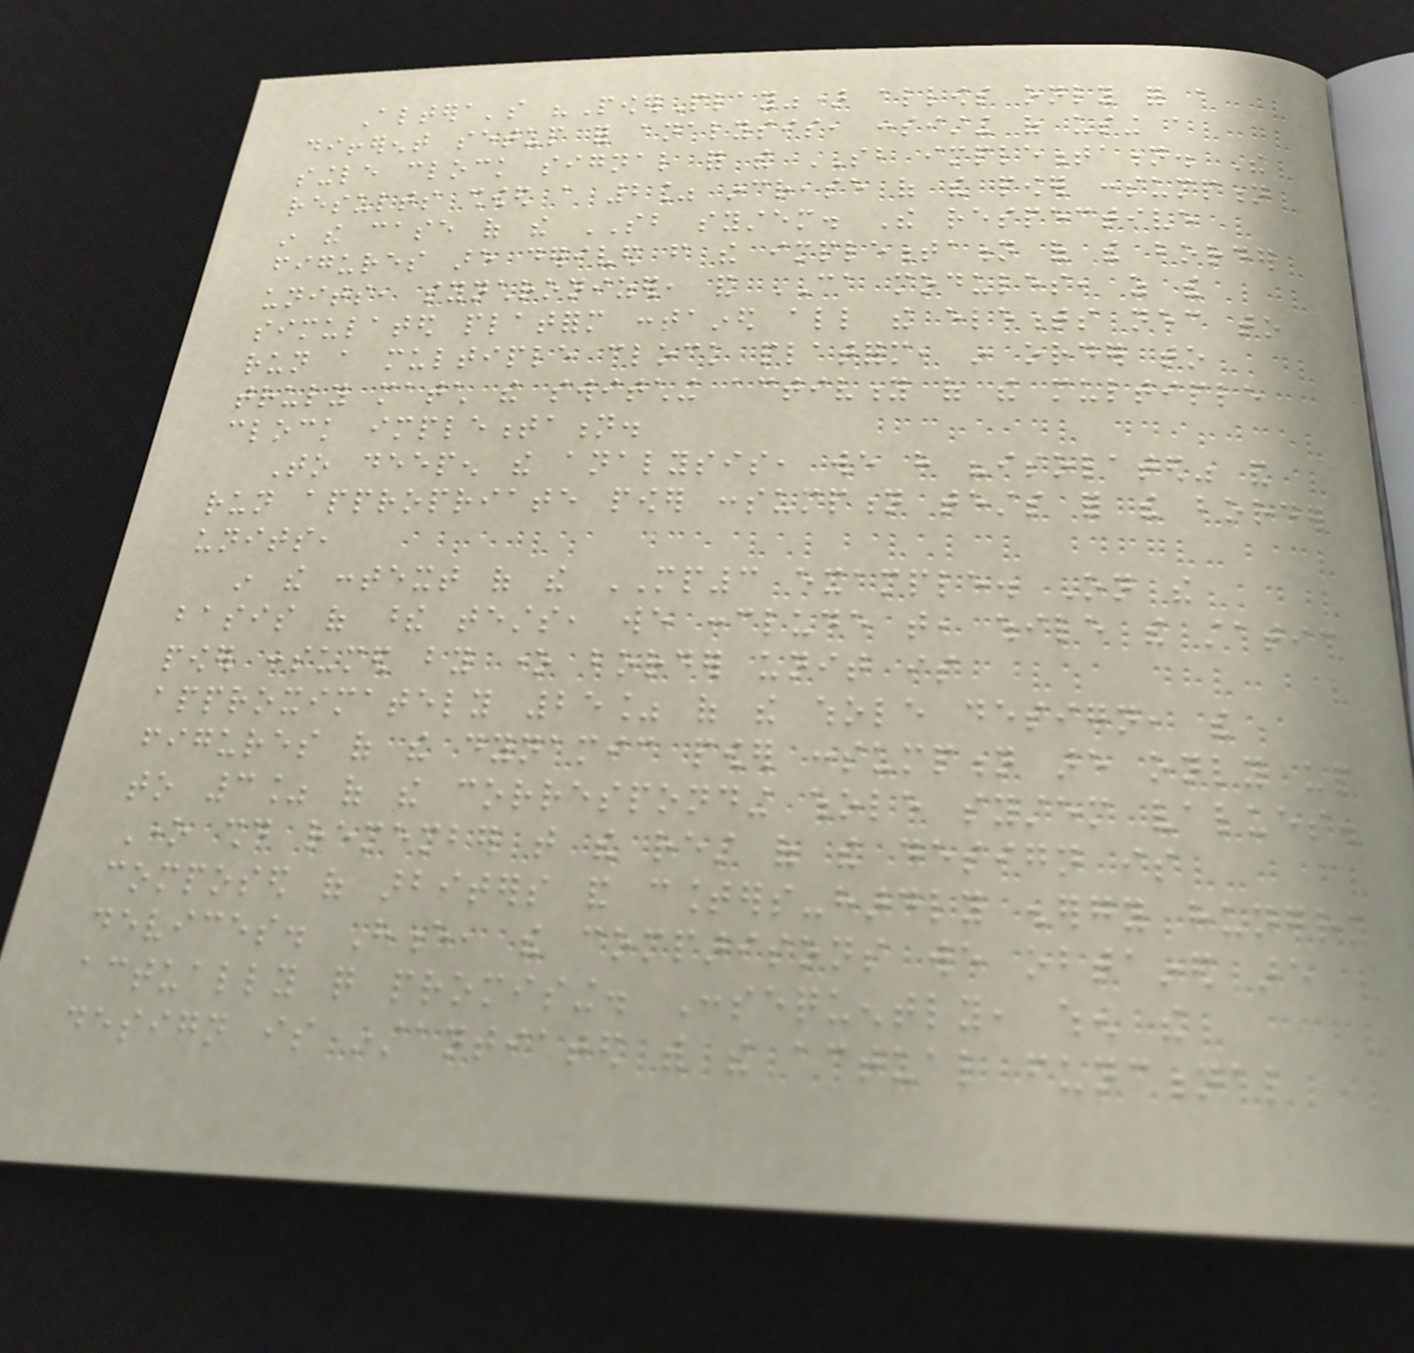Altera's "PowerPlay") allows only for a
different setup for analysis, consisting of using a
single clock signal for the SB implementation. The
results showed a 2% increase of the power consumption
in the case of the SB system. The respective
figures are derived from the implementation of the border
units, synchronizer, and CA modules, as the
simulated platform contained all the elements necessary to
run a multiple clock platform, in order to
truly match the switching activity of the multiple
clock implementation.
To deepen the analysis, we have "isolated" and
run appropriate power consumption tests for the border
units,
in the context of the MP3 example. On the
basis of these tests, we conclude that, while the static
power consumed by one border unit is
approximately 25% of the whole design, the
figures of the dynamic power consumption are only up
to 3% of the corresponding whole system values.
One should remember that the rest of the design is
composed of arbiters and counters-hardly energy hungry
devices. Hence, the comparisons we obtained are
actually quite promising. Consequently, when the
design is instantiated with the actual functional
